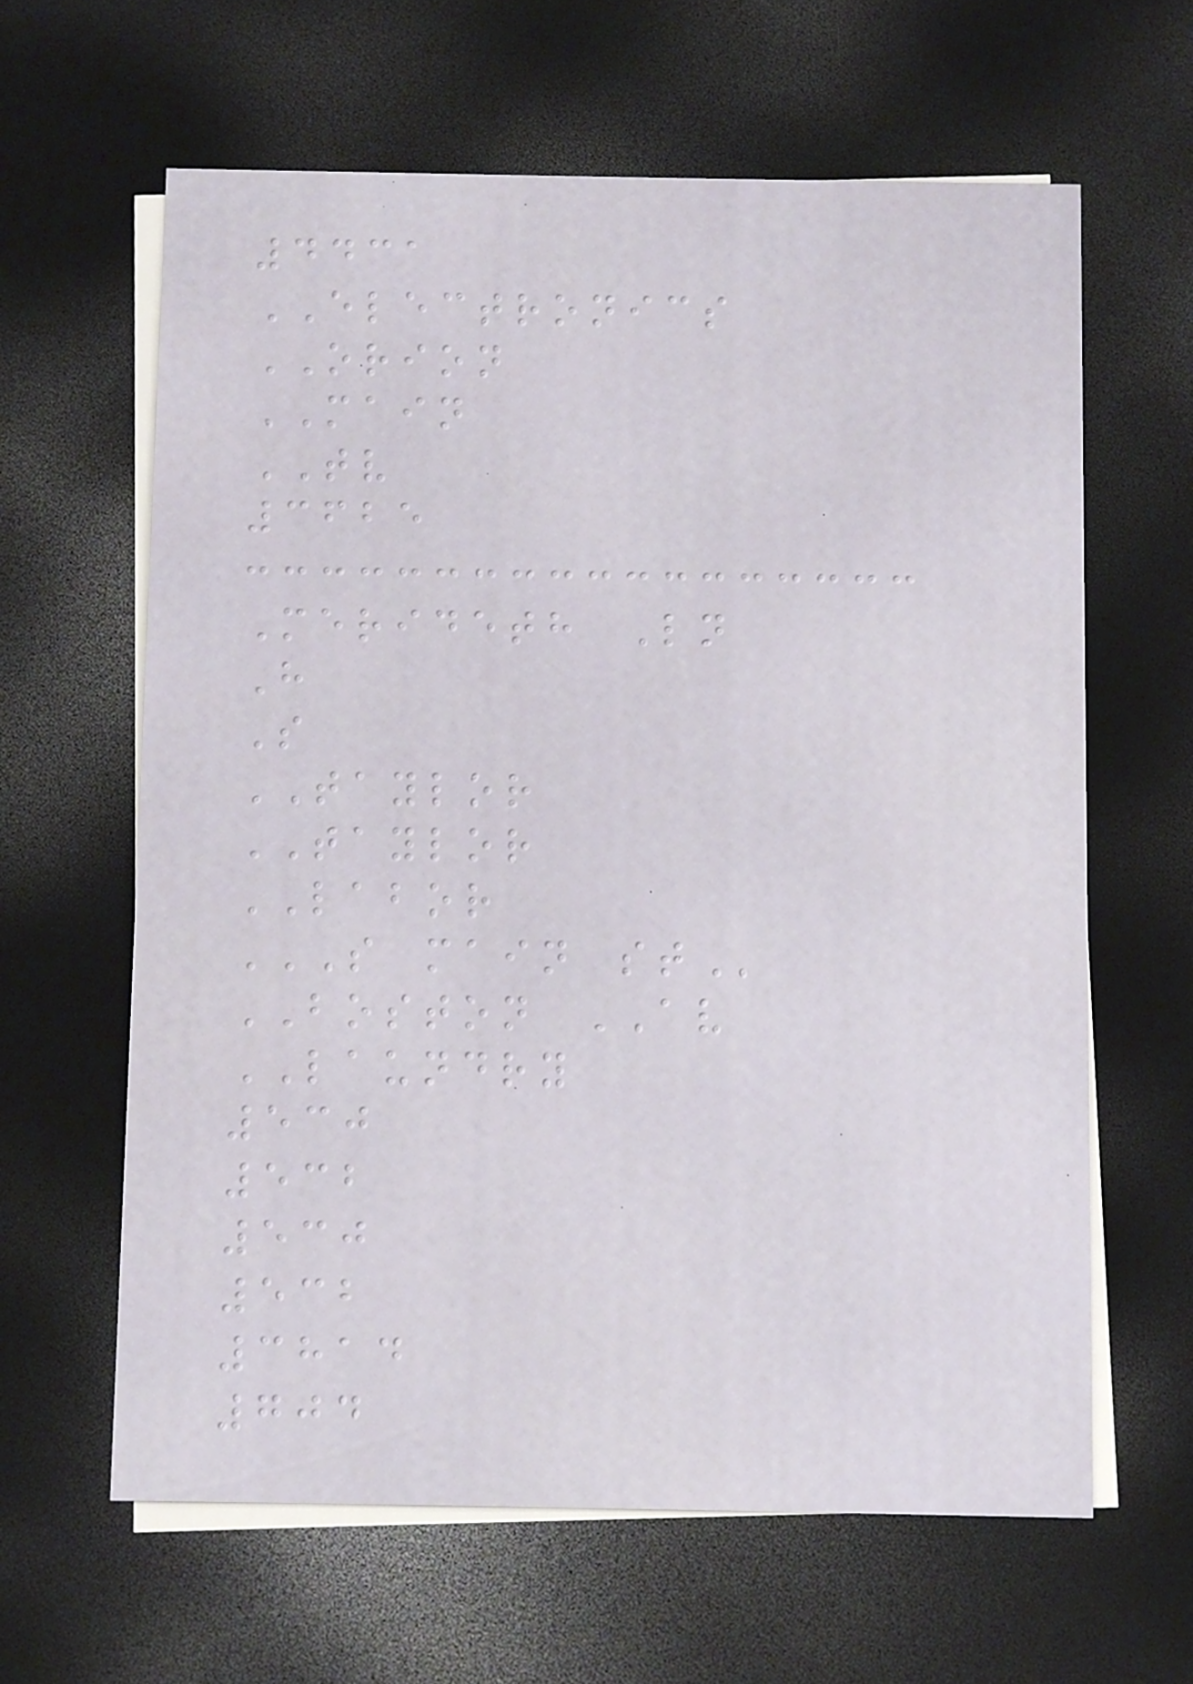4431
ELECTRONICS
ORION
MAIN
TV
3625
Merideth Ln
H
S
TAYLOR
TAYLOR
LABOR
S MAIN ST
BOSTON AV
LAUNDRY
530
532
530
532
3814
704
